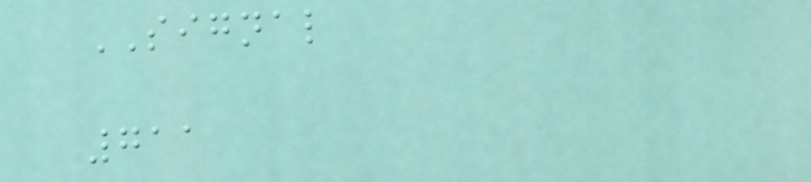SIGNAL
711
